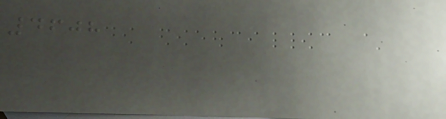4608
